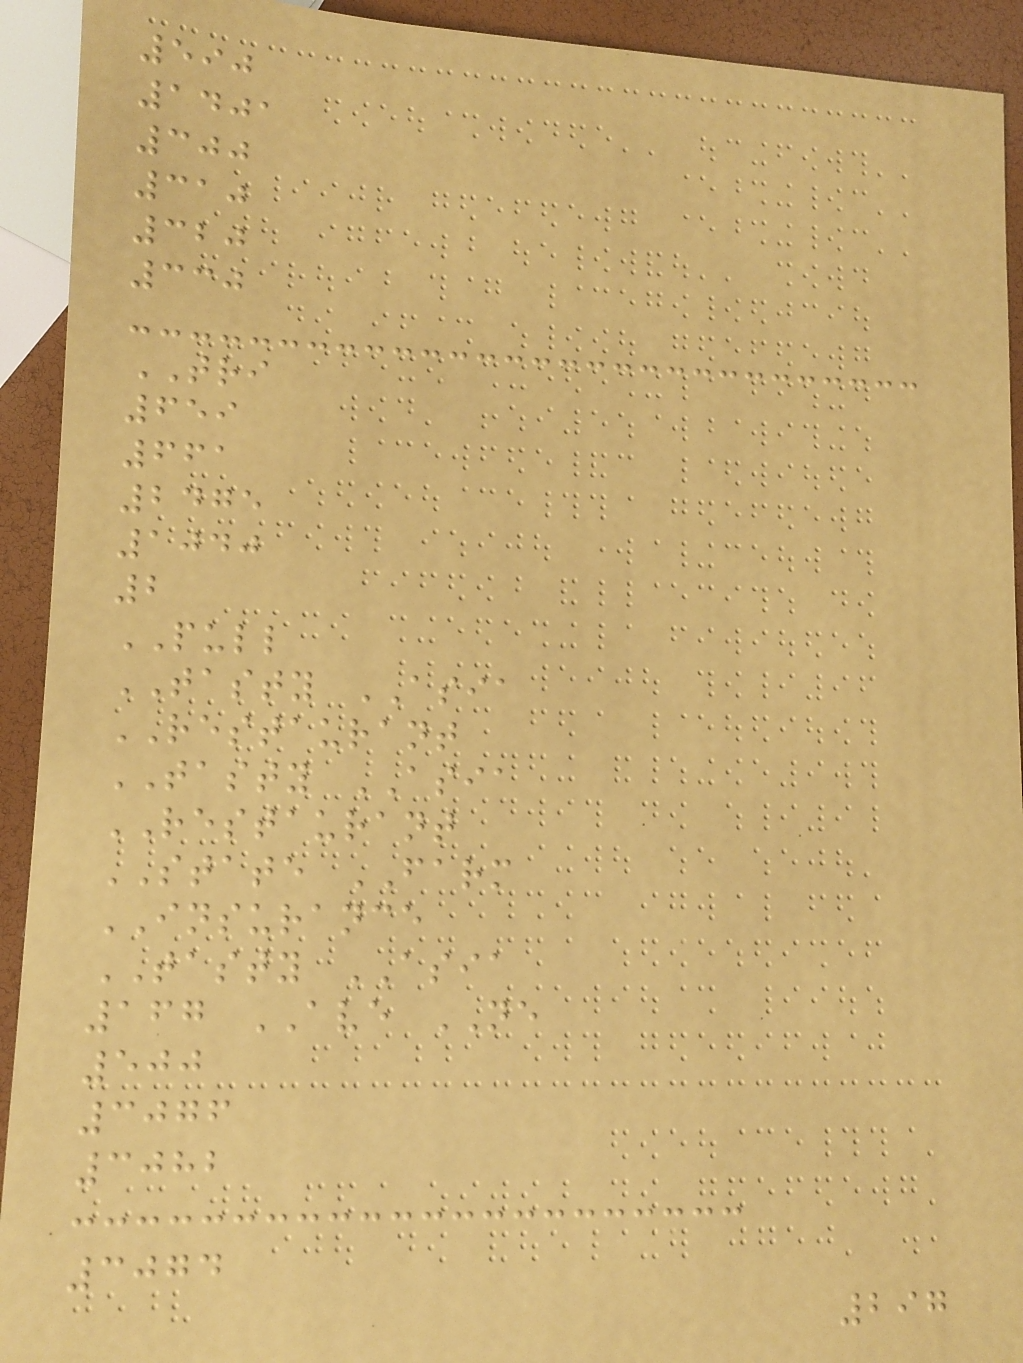590
1401
300
310
320
330
TRI
659
661
2475
1040
2
PULL
TASTY ASIA
RESTAURANT
TASTY ASIA
RESTAURANT
STATE FARM
INSURANCE
TASTY ASIA
167 AVE NE
500
3076
3082
3074
297
